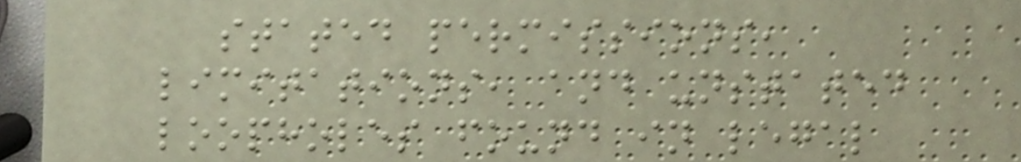stated permissions,
limitations, and unstated
loopholes found in legal
